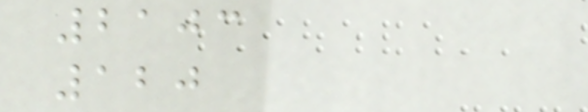2103
120
